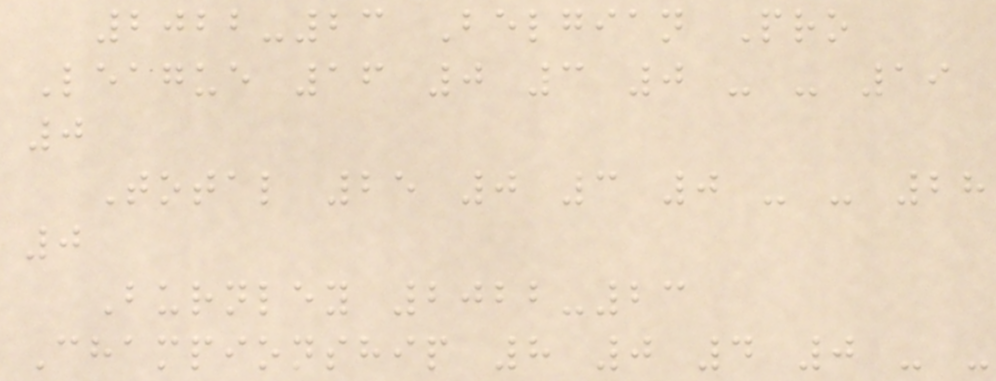2022-23 Belgian Pro
League 16 0 3 0 - - 19
0
Total 25 0 3 0 - - 28
0
Burnley 2022-23
Championship 8 0 4 0 - -
